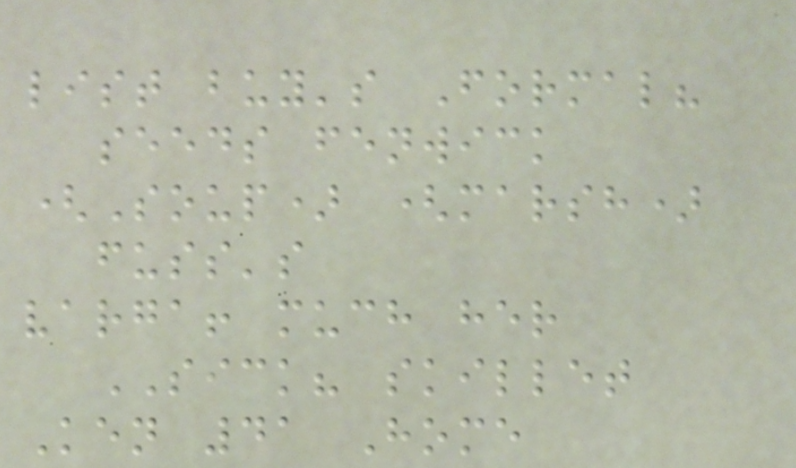list buy's Formal?
seeds fenwick
(Soup) (marsh)
fuss's
varga! much her
SICK? skillet
Ken 41 Home
